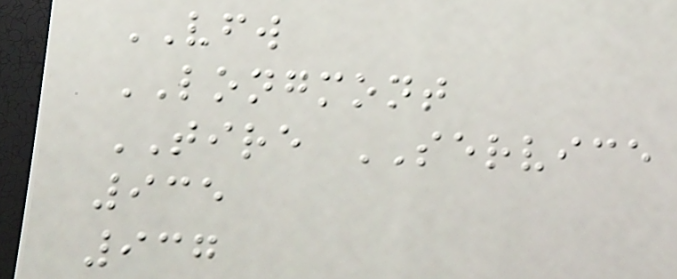VFW
LONGMONT
TIRE SERVICE
935
937
